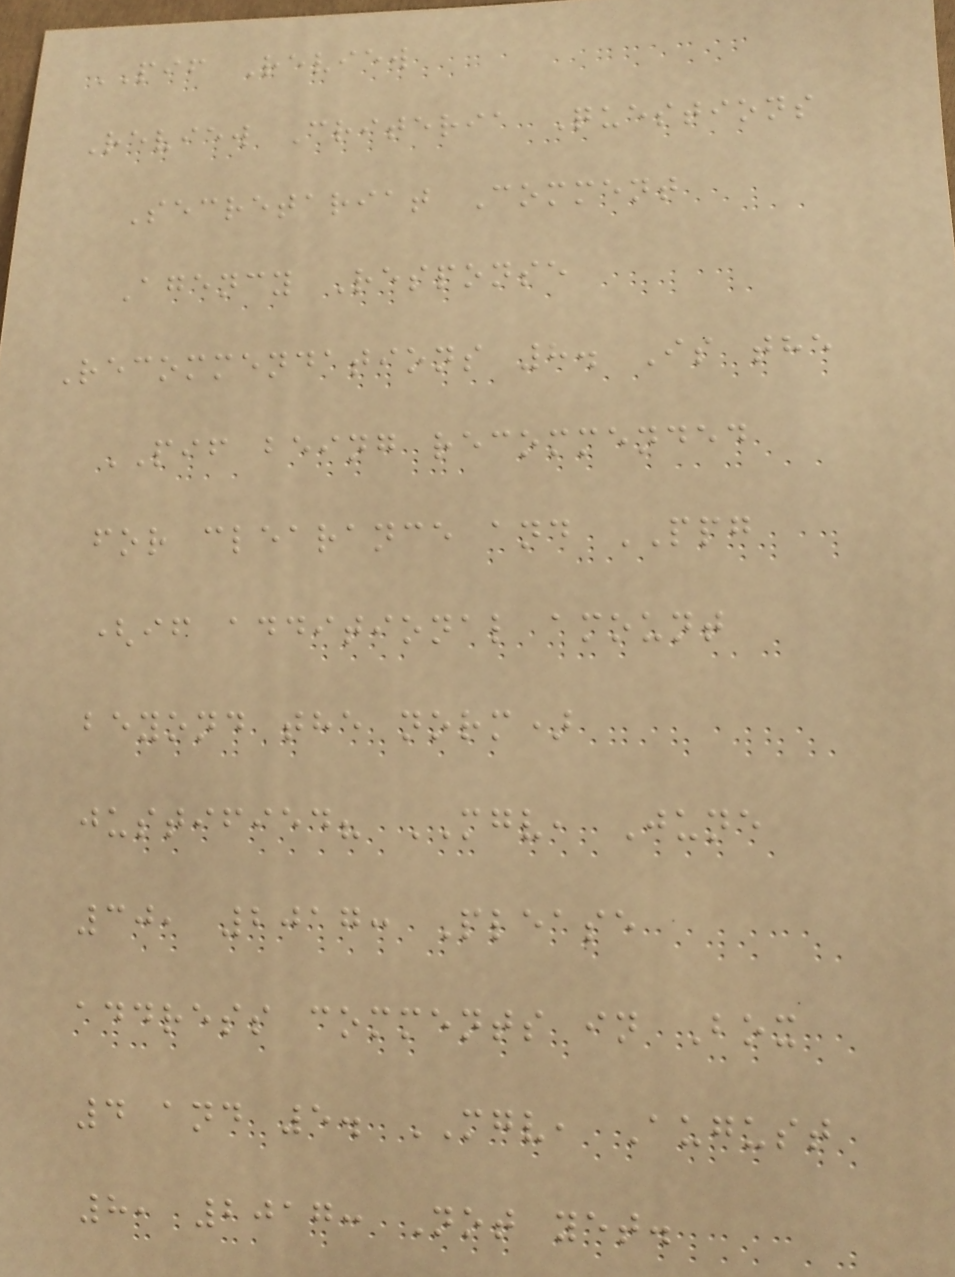PIF Review
Review Criteria Questions
Secretariat Comment
Agency Response
Recommendations 8. Is the
PIF being recommended
for clearance and PPG
(if additional amount
beyond the norm)
justified? MGV, June
30, 2017: Please
address comments in Box
4 and 5. MGV, August
8, 2017: Not yet.
